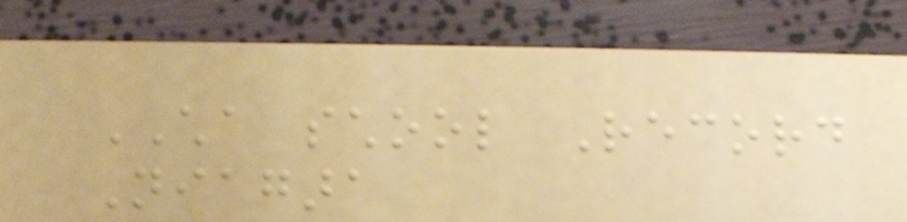CHA school Record
Niagara
